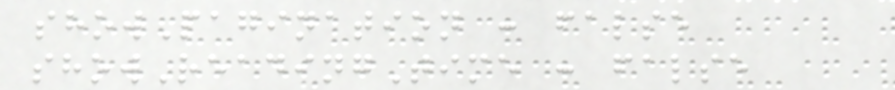showPagination : false
showReadingTime : false
